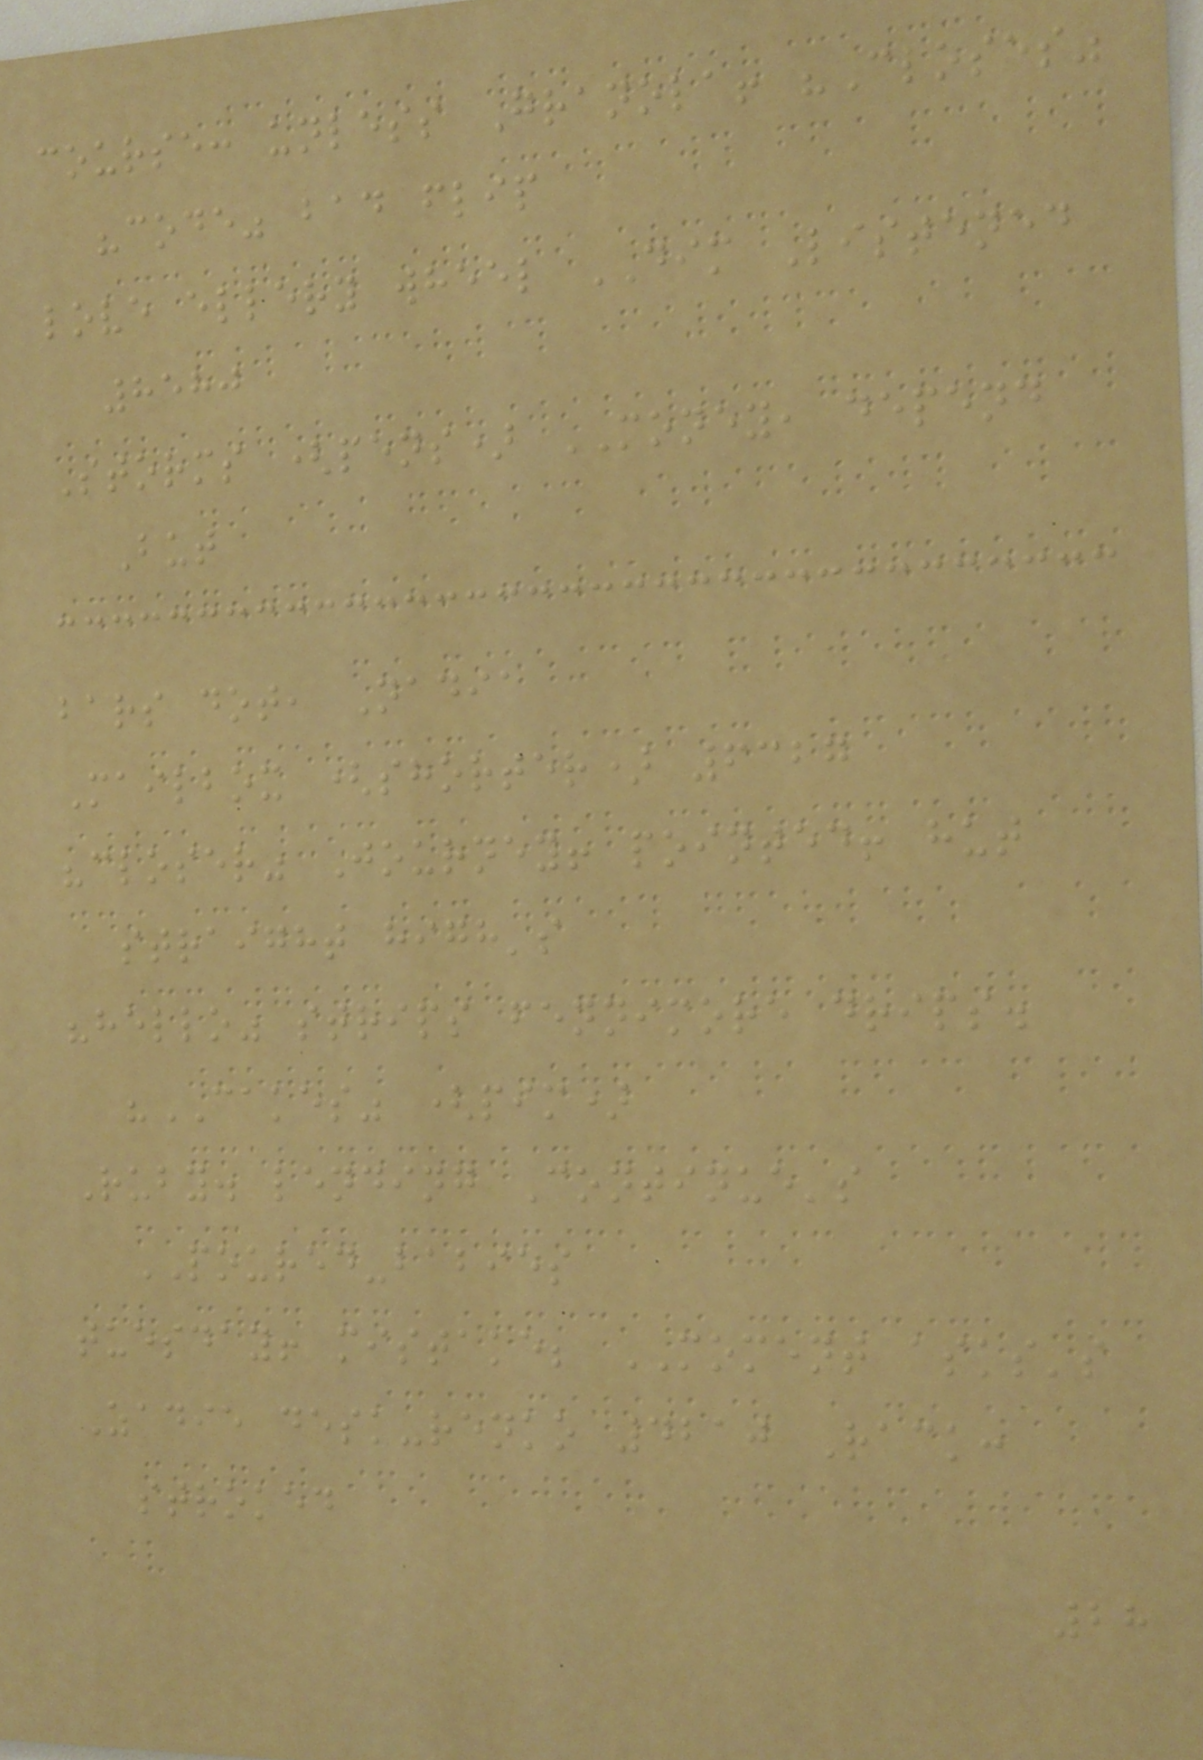course: unless Granola! "Closes"
"code" bad flip
love ellery wheel DIM Listened
8580
Storms (pens) MONEY, depend
But
bars dot, Nadia
Mailbox (shorter) 6327
"closer" Journey! pointed! hut
straight high's
"hello" strips fennimore drips.
"CAKES" (pim)
Ruby. lending Continue's
POURED-babies
tuesday! mistake; MOMENT asks's
Zadie desk-renko 4210 Rack:
stroked
28
